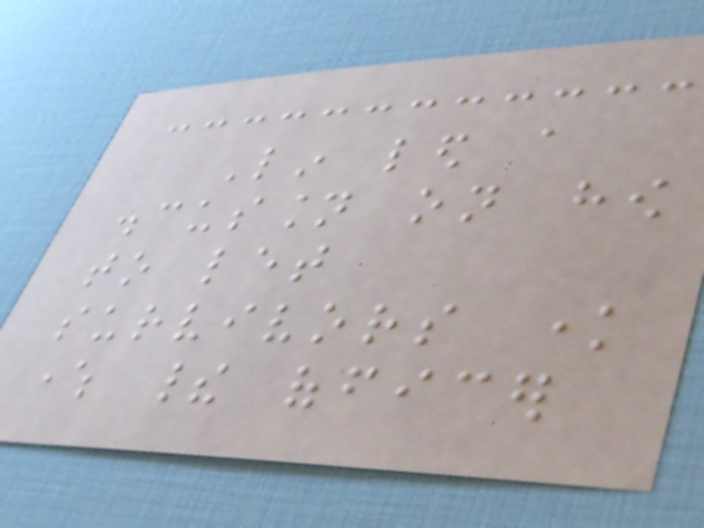Lin led a
discussion on how
to let
survivors know
where their officer
